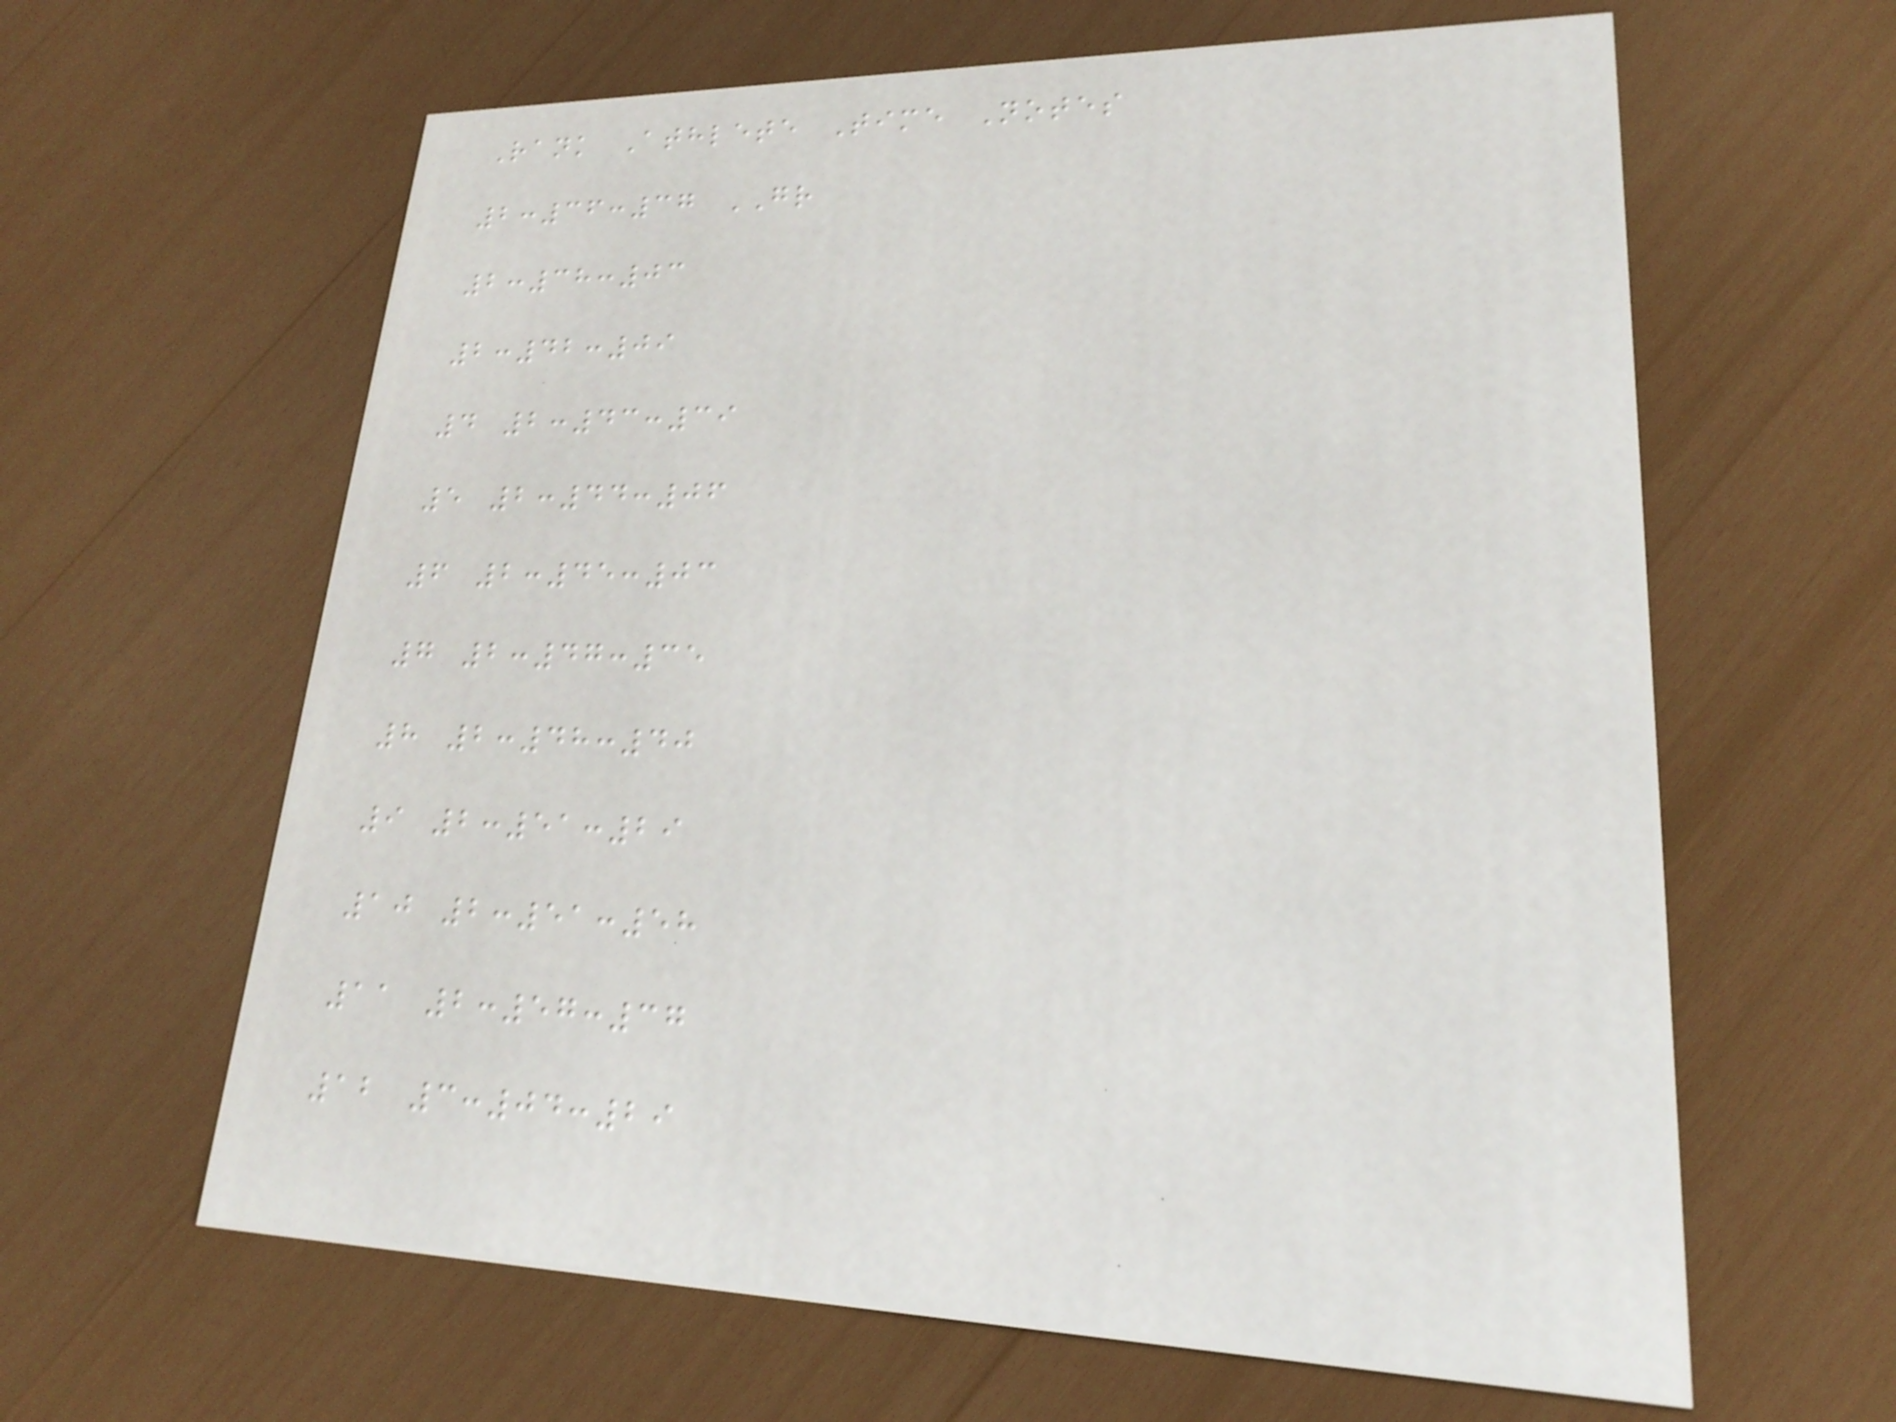Rank Athlete Time Notes
2:36:37 GR
2:38:03
2:42:09
4 2:43:39
5 2:44:06
6 2:45:03
7 2:47:35
8 2:48:40
9 2:51:29
10 2:51:58
11 2:57:37
12 3:04:29
